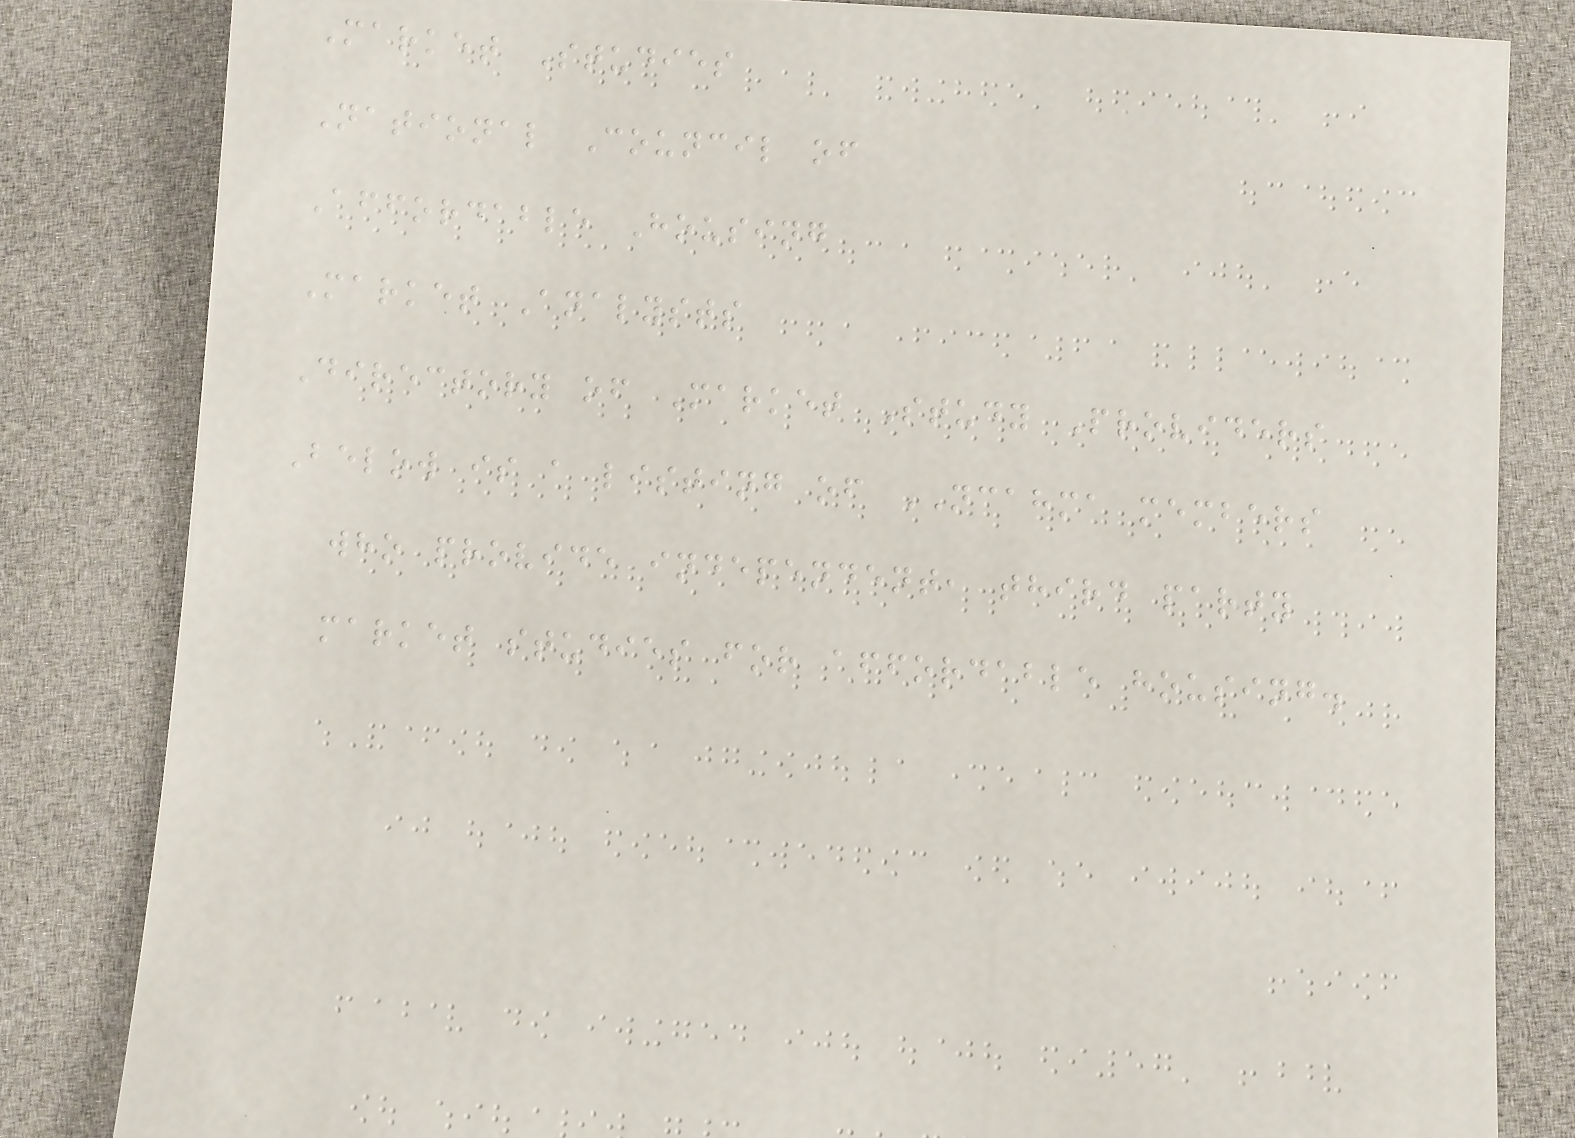Market Studies
National Council of
Affordable Housing
Market Analysts
Directory of Market Study Providers
Below is a listing of NCAHMA members
who provide independent, third party
market studies for affordable housing.
